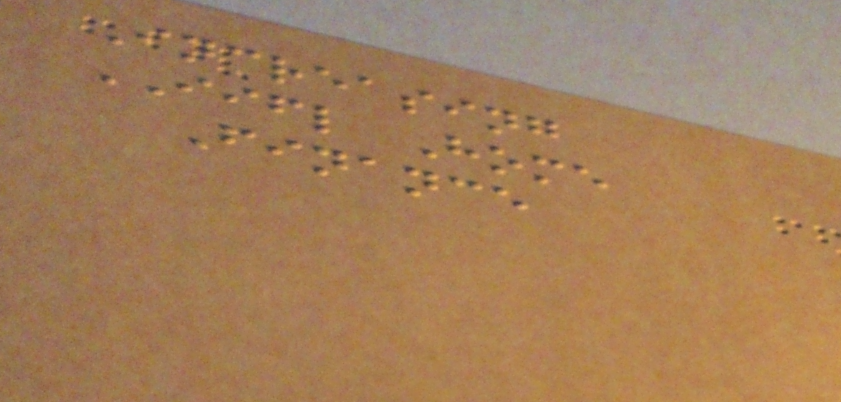Increasing
IIFL Home
Finance
